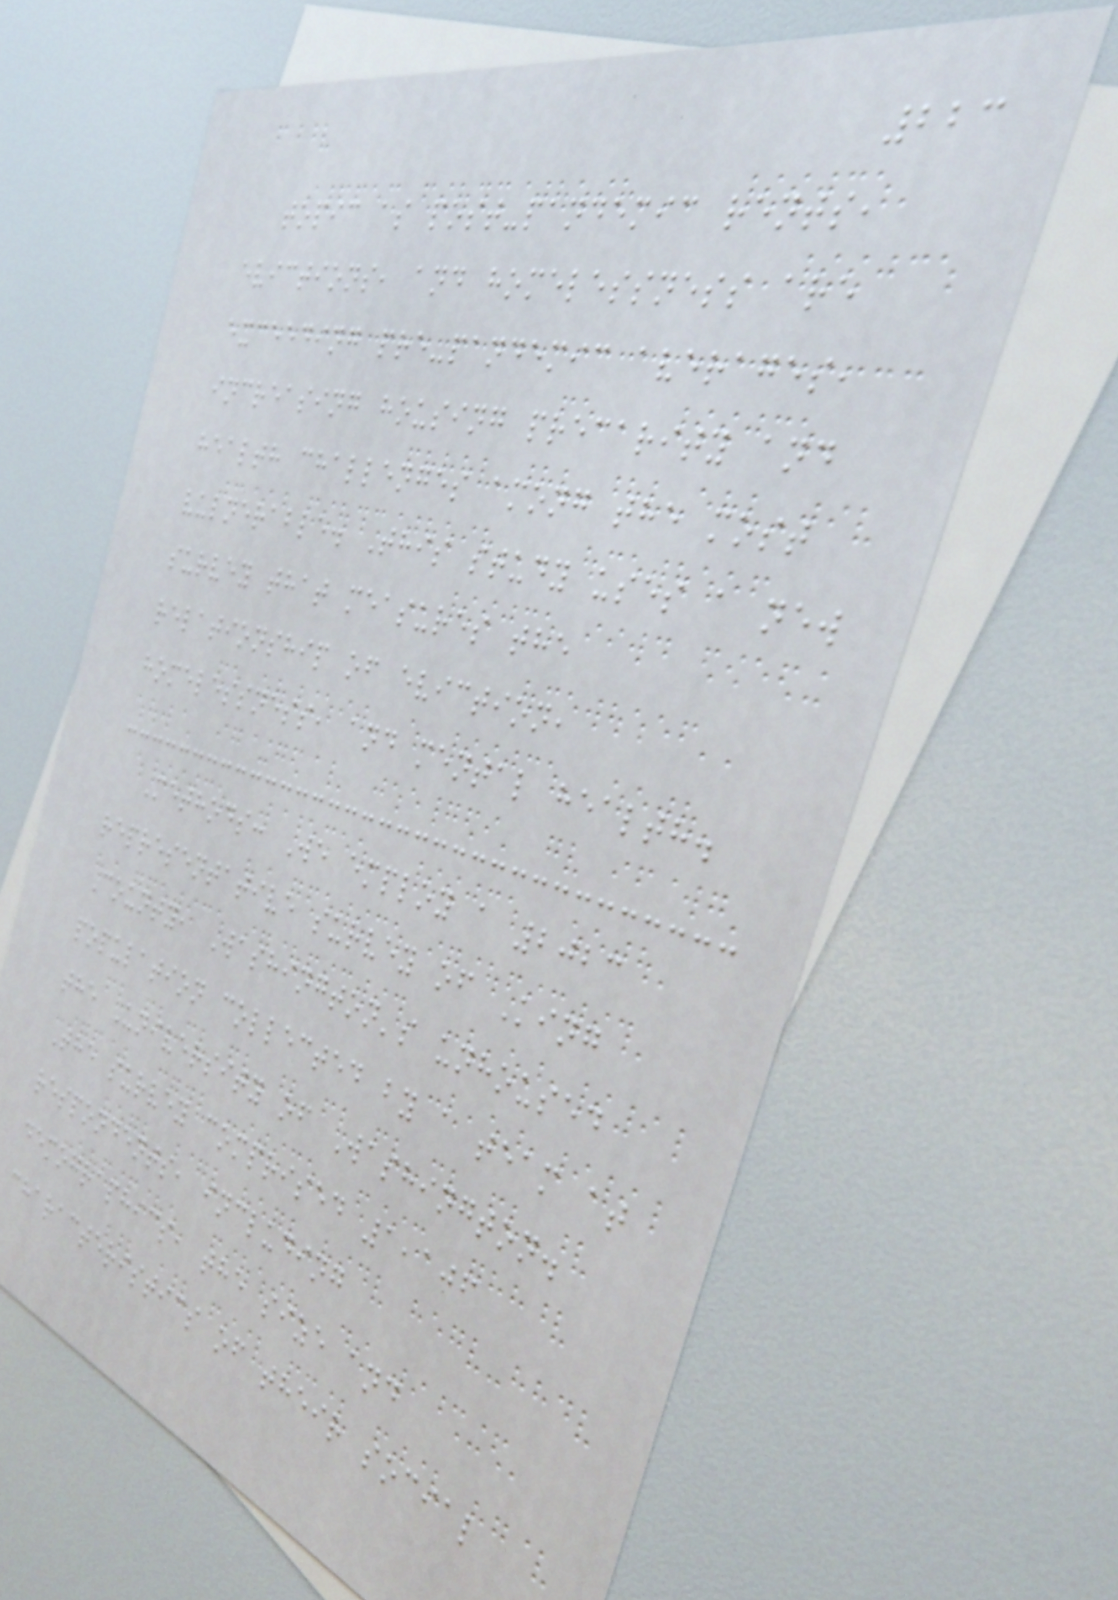223
topic as post-pandemic rents,
evictions, and homelessness are
exceeding pre-pandemic averages,
increasing housing precarity and
health challenges among the most
vulnerable. This study uses a new
survey that measures the
relationship of eviction,
homelessness, and mental health.
Methods: We employ a 2023
representative survey of King
County, Washington's unhoused
population collected by a team at
the University of Washington.
The survey comprised 1,106
respondents, including
demographics, the size and
characteristics of their social
